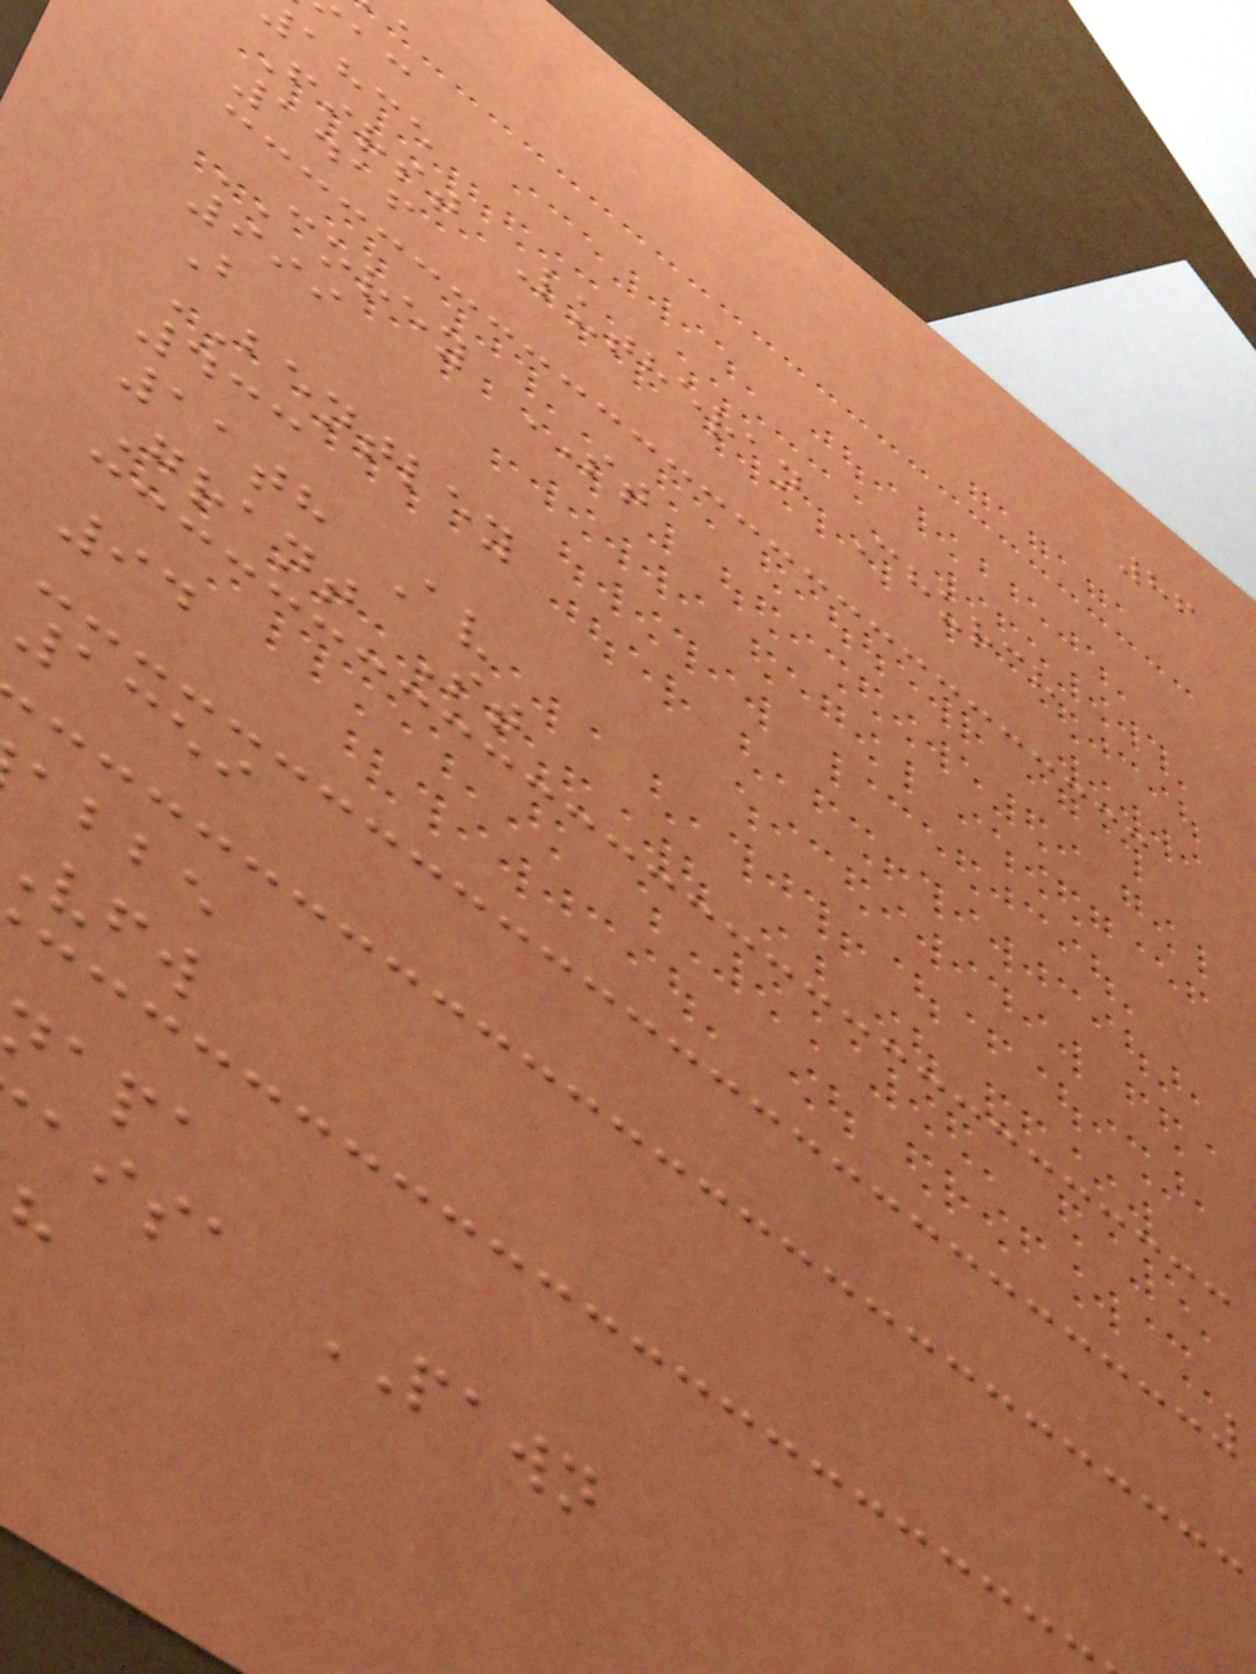86
ahce
First Lutheran Church
1416
COREY ST
999
B
BENTLEY
433
11th Av
Grant St
94
1359
abbe
aisa PAWN
